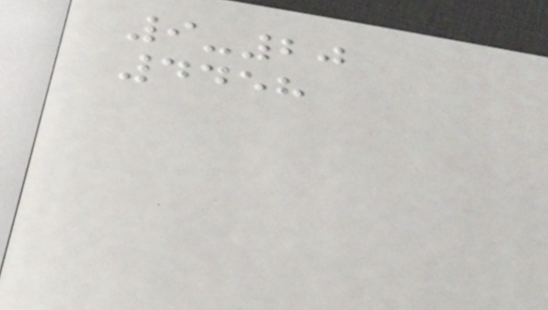9-20
4458
